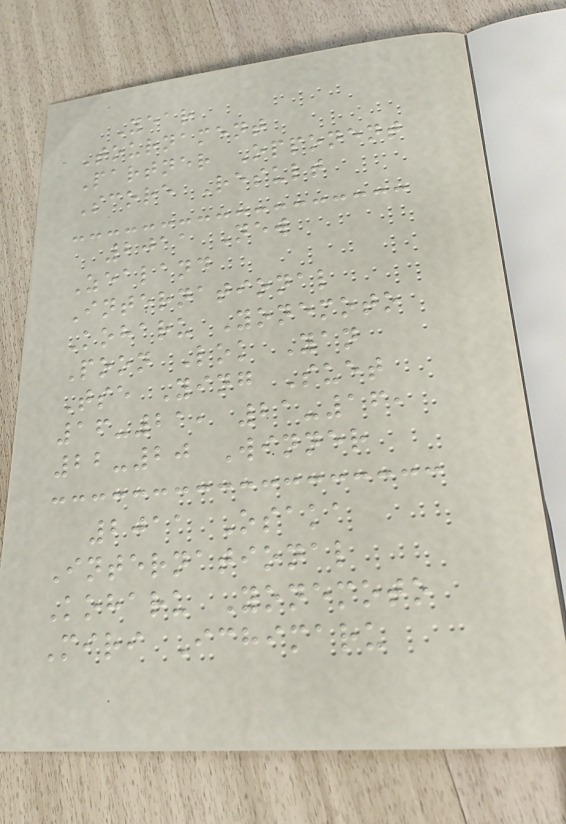Year
Tournament
Partner Opponent
Score Result
2011 New
Zealand
International
Koharu Yonemoto
Poon Lok Yan
Tse Ying Suet
16-21, 21-16,
22-20 Winner
2011 Osaka
International
Koharu Yonemoto
Miri Ichimaru
